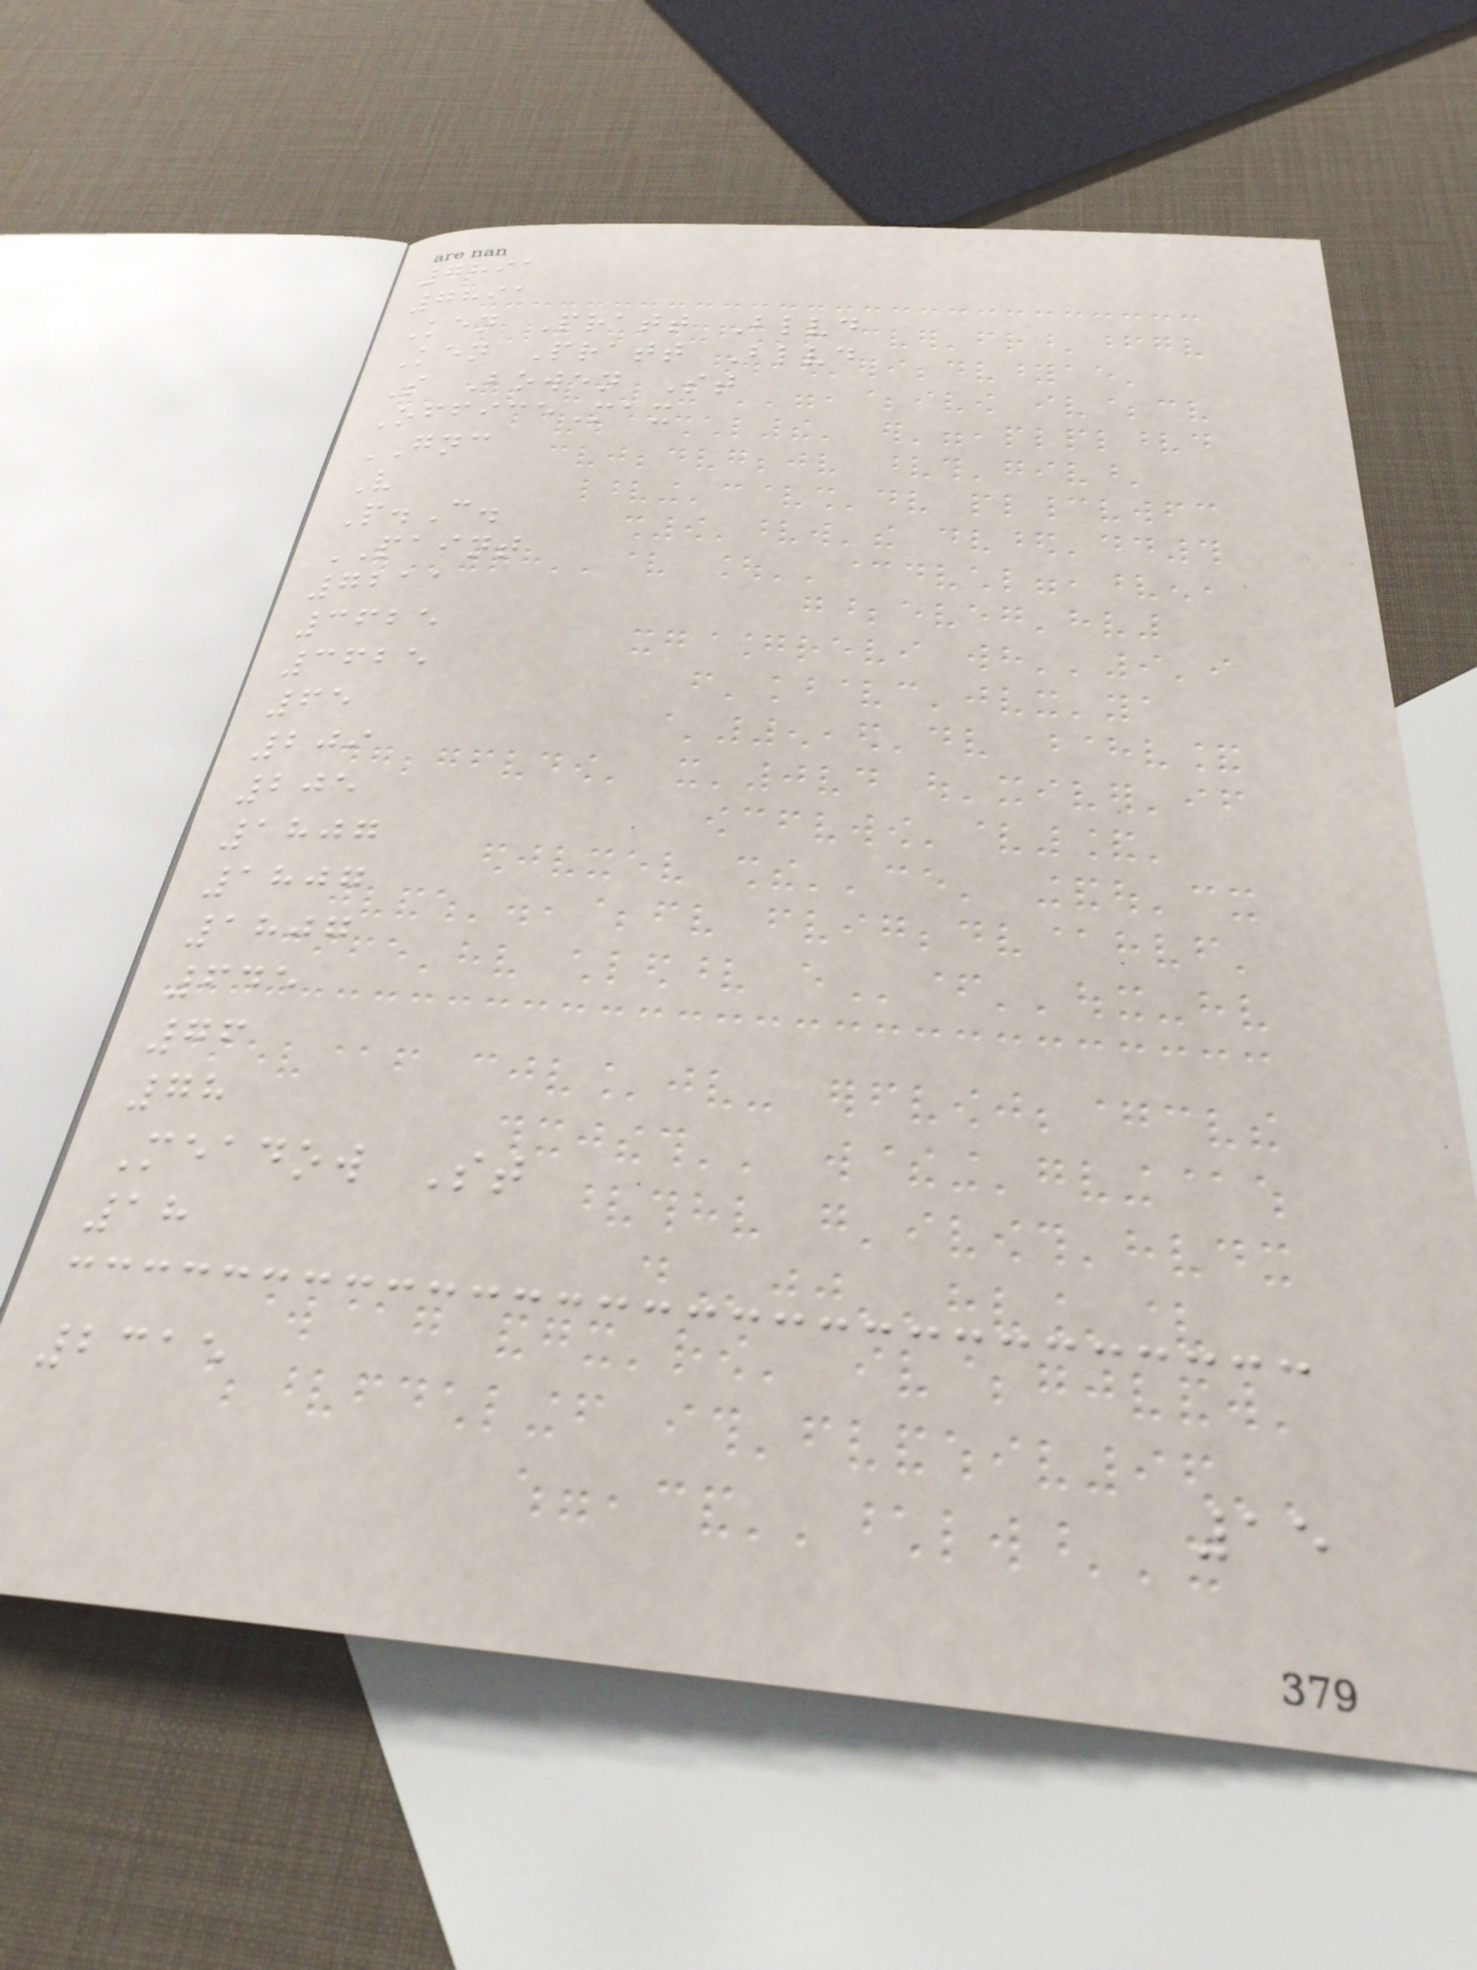7891
7891
Ken Pratt Blvd
Ken Pratt Blvd
S Bowen St
OfficeMax
GNC
V
P.C.
PAINT
7211
3625
3625
65
209
205
1807
1807
1807
645
76
78
Meadow St
18
2315
15
